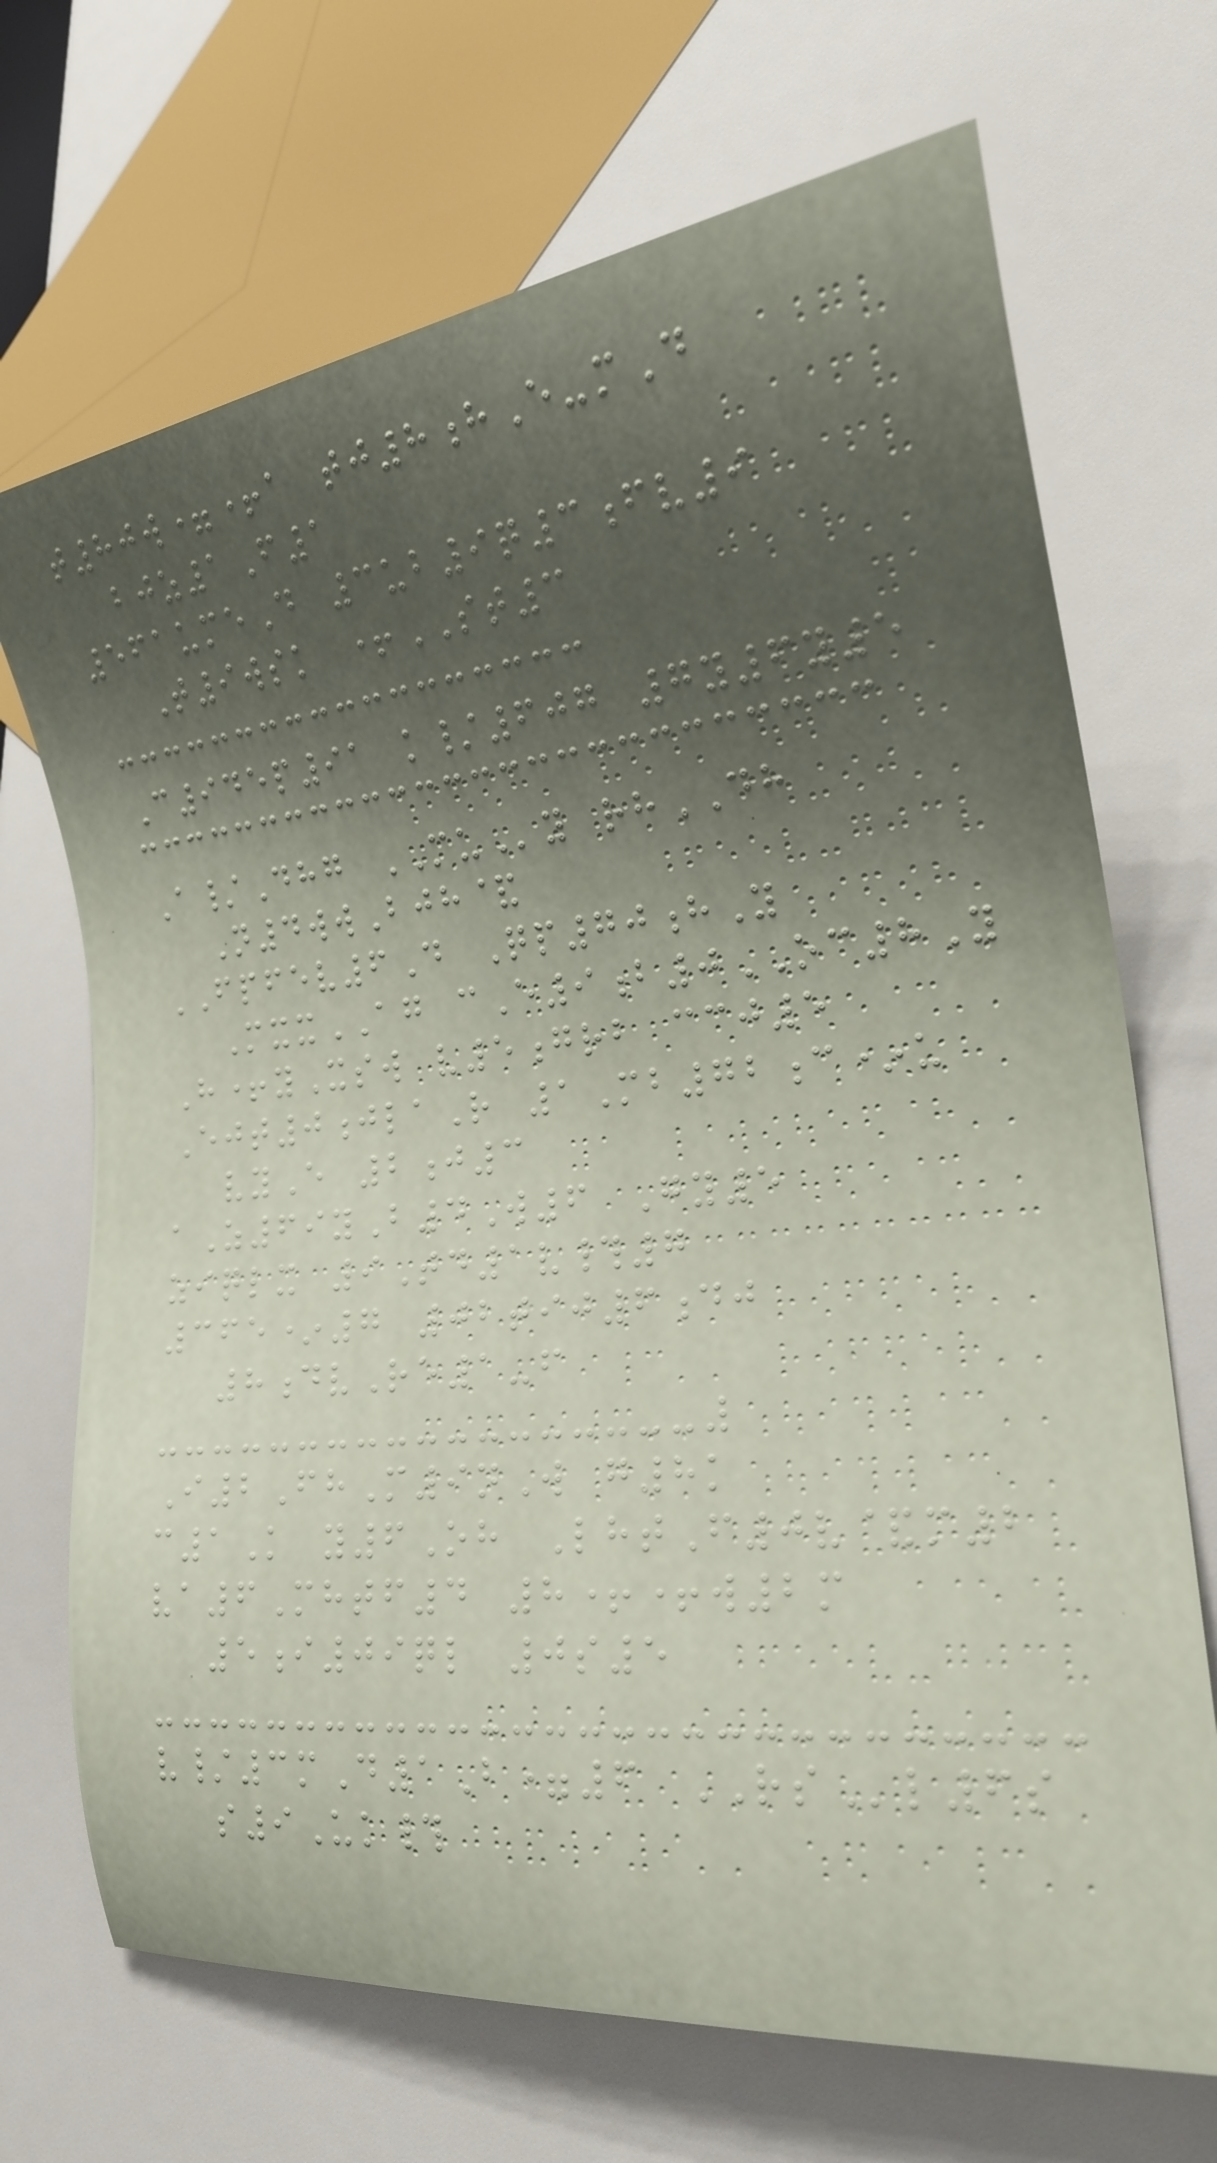t80w=+a tj8hE-mD
bjz1F1
561umeD 3ub9q3fv9
T9wsk +ST3
C945p91 k/607 7y6y5
A/Dhg MUy rhDH
N4wwBjh&
FPFEV6D Qp70hY
MxxAG cE9b0OC8Y
H+yXsw v5grb ccj5
Ejt0jlaR 1Mb72c*u
vyE 2j3
aZ69yB4W6 Gy5
ziqlx 9Td1v#7
365*7 02tij6dj
8dvRe1-f
I2FhM9nW g8k
c1K y6Oh LhtF0v&m2
va6Mhtf4 8++w2m
5i09ql 0s5
v/3mD1B=6 RSl6s
s9Uk#
